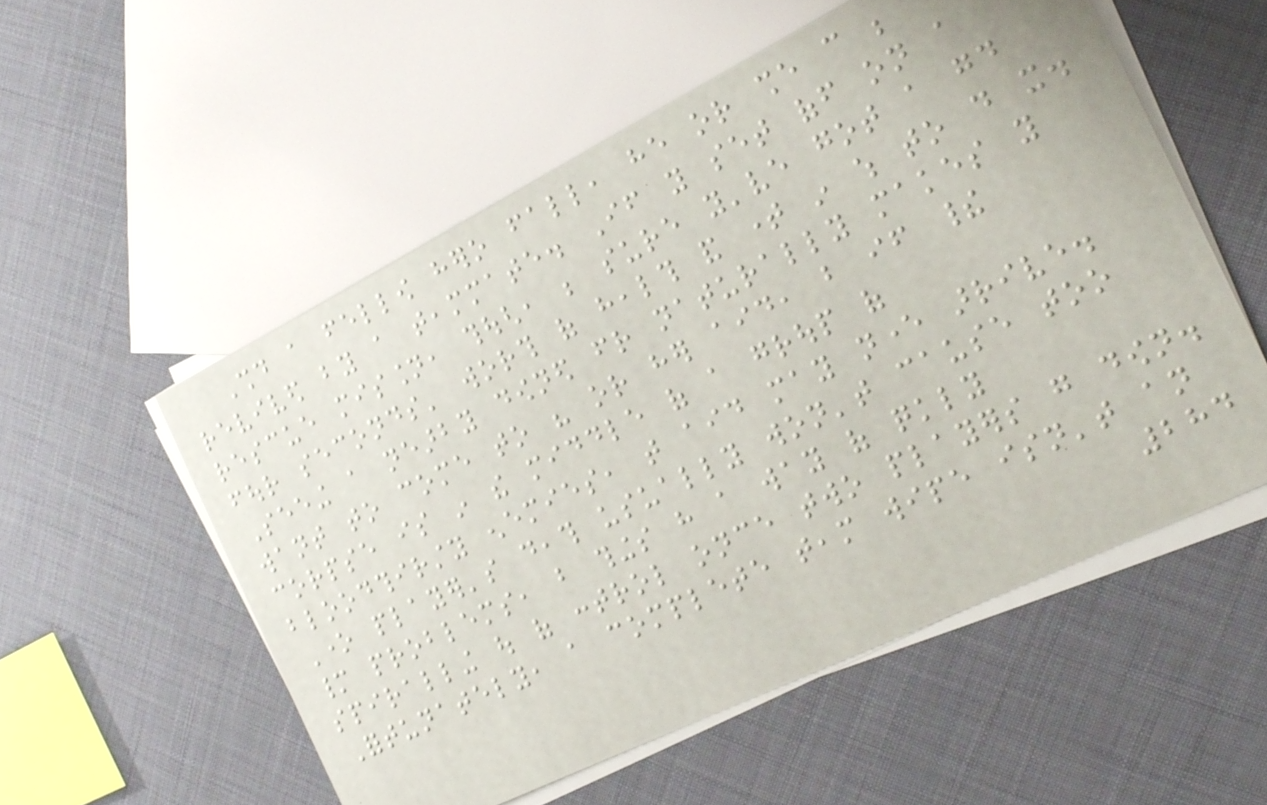Should a fellow hero fall, he or she can be
revived by a teammate. If you set off on a
rescue mission, though, be sure you've got a good
four seconds' worth of health and time in which to do it.
Seeing a nearby downed friend naturally makes you
want to come to his or her aid, but if their
corpse is in the middle of a group of
bloodthirsty enemies, that aid may never arrive.
One player's death usually won't cause too
many problems, but things have a way of quickly
spiralling out of control once two players go down.
Fortunately, a complete team wipe isn't an
284
